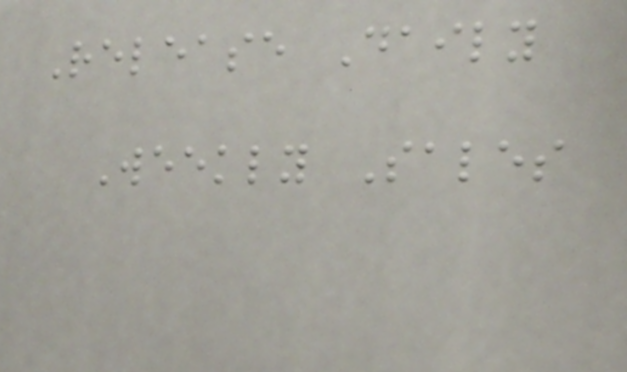Release Daily
Weekly Sales
